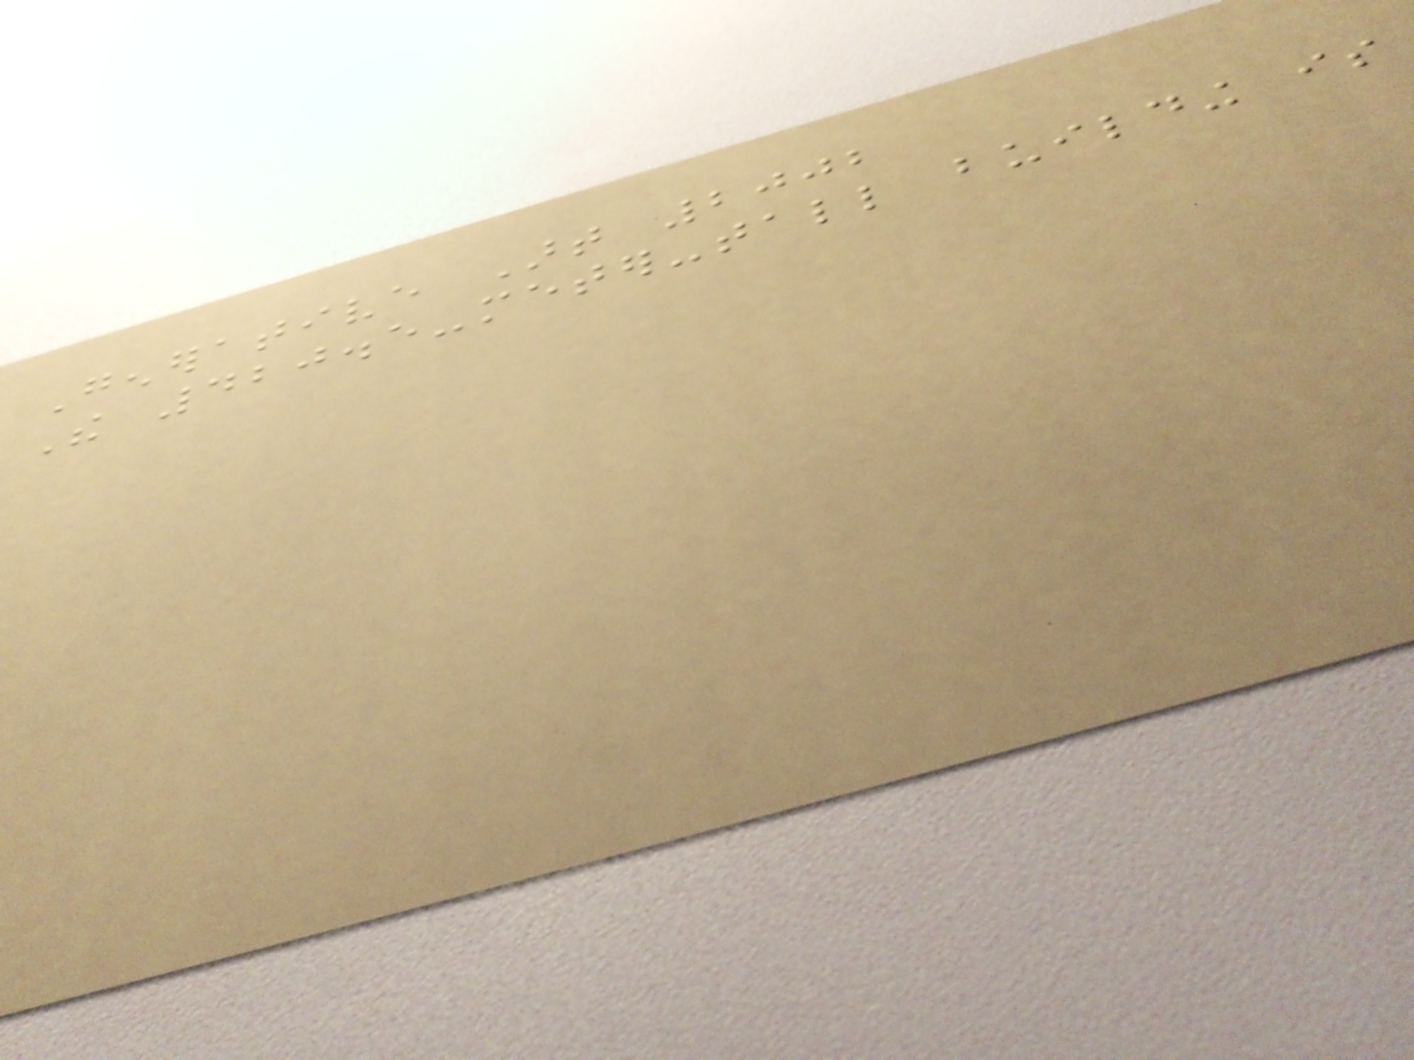Generative Art 2002
The 420.5-meter-tall building is
